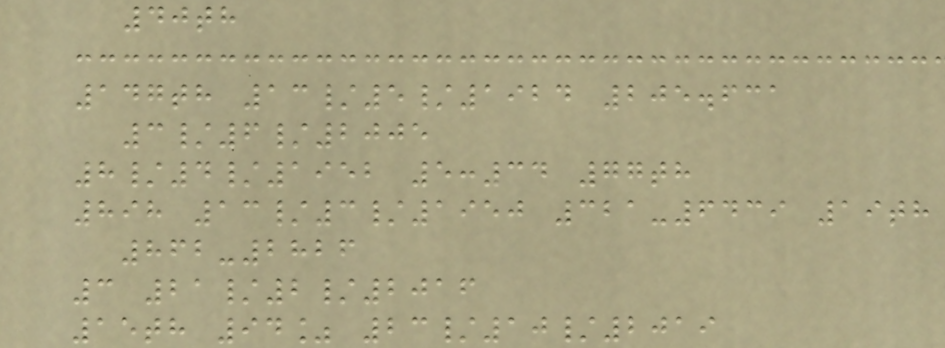40th
147th 13/5/1924 205.631
3/6/2005
8/4/1952 5:34 77th
898 13/3/1950 321-6439 19th
862-2826
3 21/2/2016
15th 94% 23/10/2019
